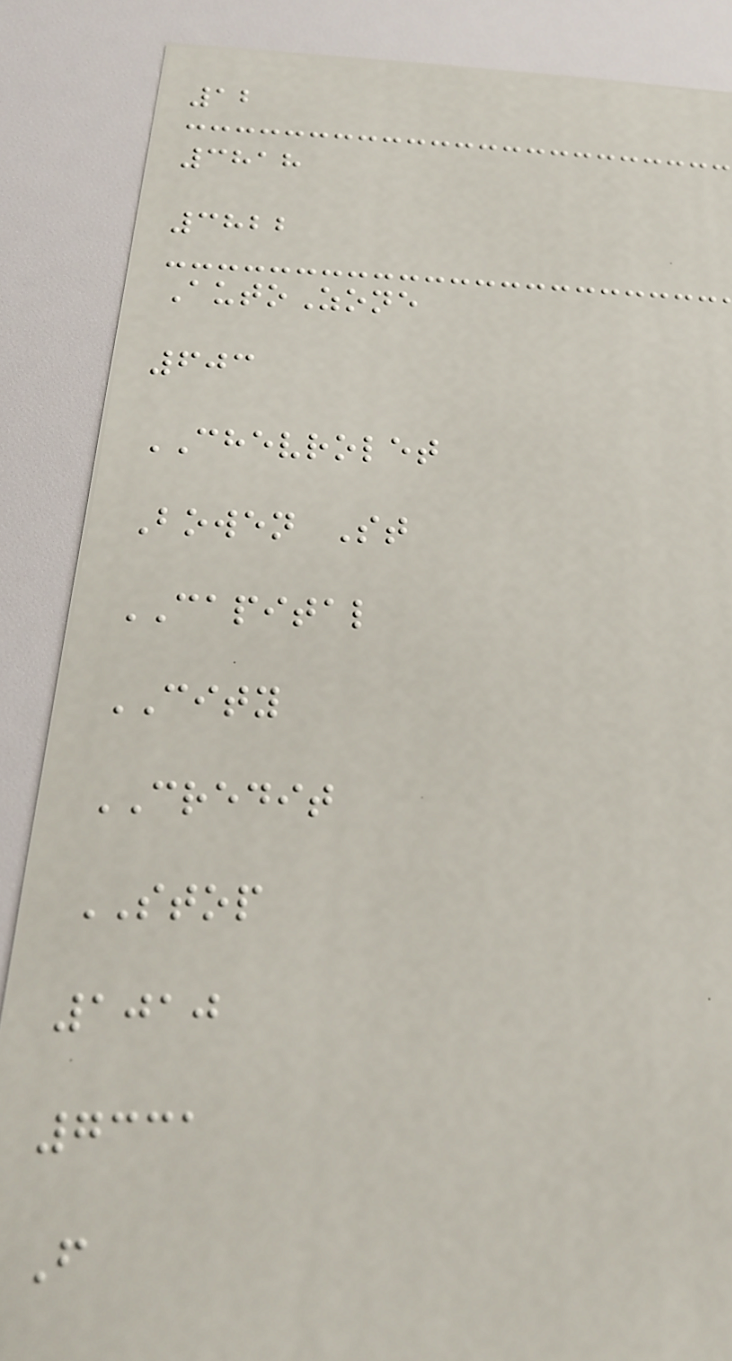12
3818
3822
AutoZone
603
CHEVROLET
Bowen St
CAPITAL
CITY
CREDIT
STOP
1010
7331
F
